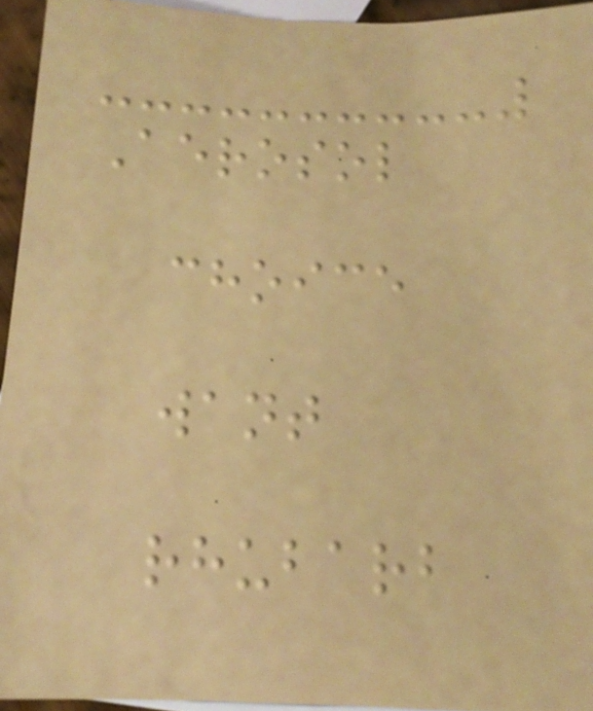Aerosol
choice
want
rhubarb
